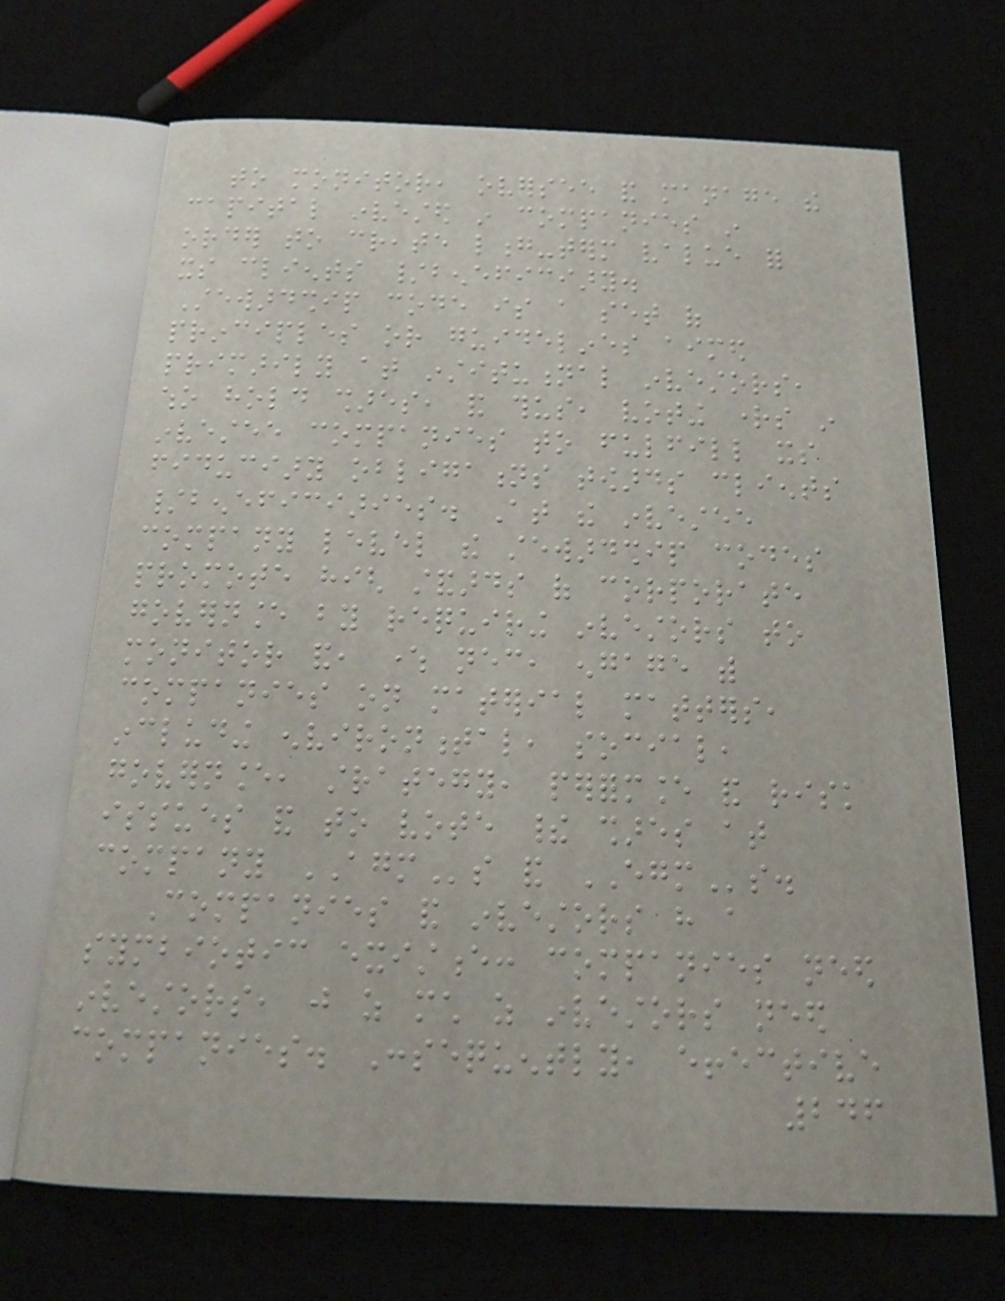to monitor, oversee and manage the
capital invested in companies in
order to create long-term value for
its clients /beneficiary.
Stewardship code is a set of
principles or guidelines aimed
primarily at institutional investors,
who hold shares, and thus, voting rights in
investee companies to fulfill its
fiduciary obligations towards clients
/beneficiaries. At the investee
company level the stewardship codes
promote high standards of corporate
governance by requiring investors to
monitor and, where necessary, engage with
companies on material matters,
including environmental, social,
governance, strategy, performance and risk
issues and to vote their shares at
company AGMs and EGMs.
Companies and investors have a
symbiotic existence: companies need
investors, just as much as investors need
companies. Consequently, effective
246
